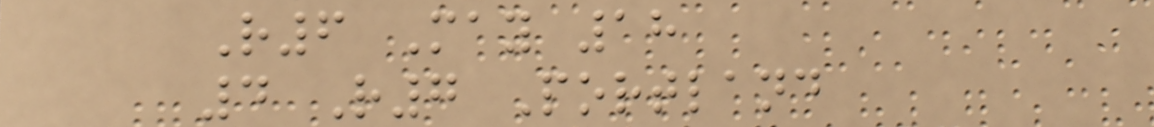R6 May 18
4 R7 Portland
